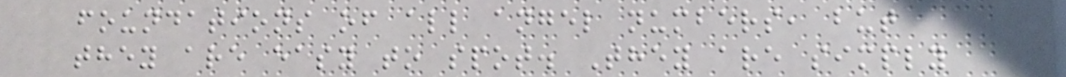foundations of all angel numbers, but
they are easy to spot. They are simply
